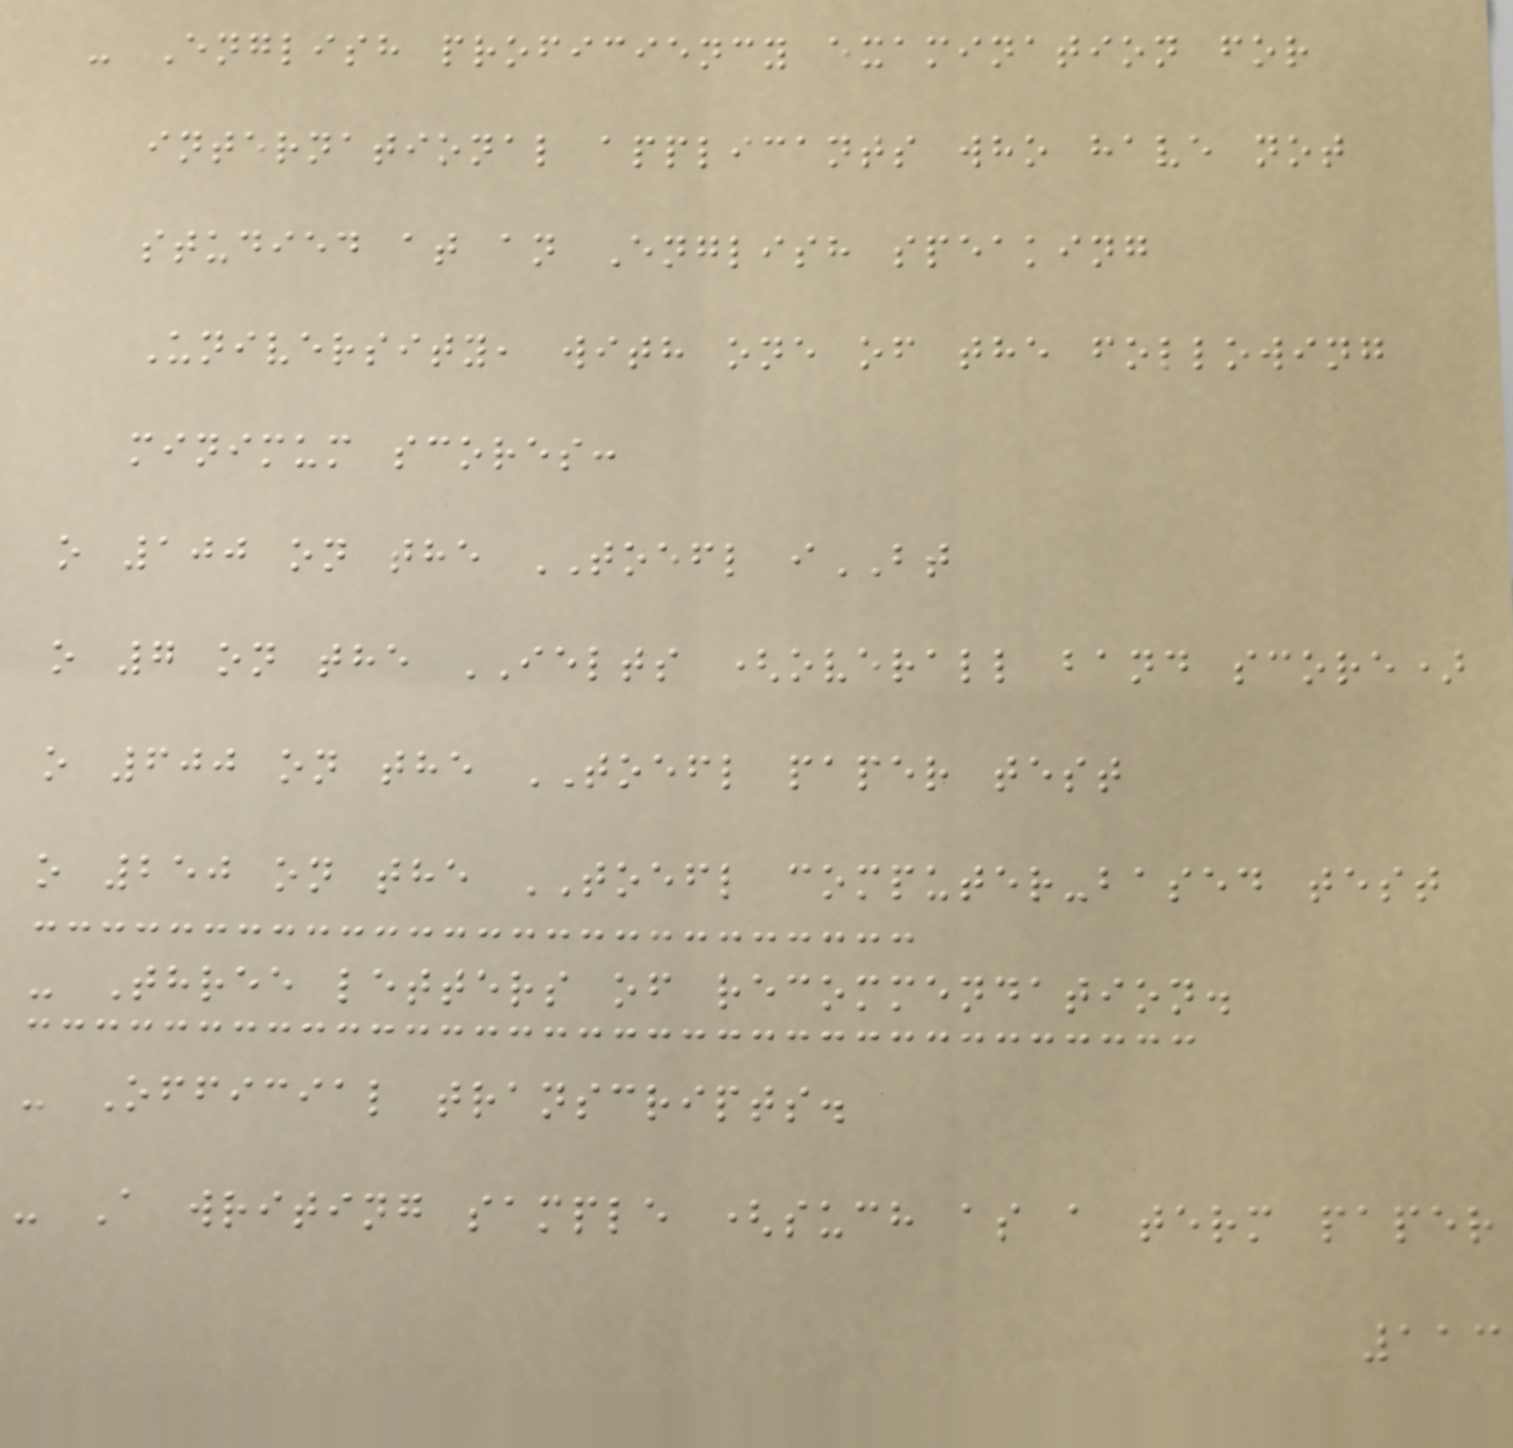- English proficiency examination for
international applicants who have not
studied at an English speaking
University, with one of the following
minimum scores:
o 100 on the TOEFL iBT
o 7 on the IELTS (overall band score)
o 600 on the TOEFL paper test
o 250 on the TOEFL computer-based test
- Three letters of recommendation.
- Official transcripts.
- A writing sample (such as a term paper
113
